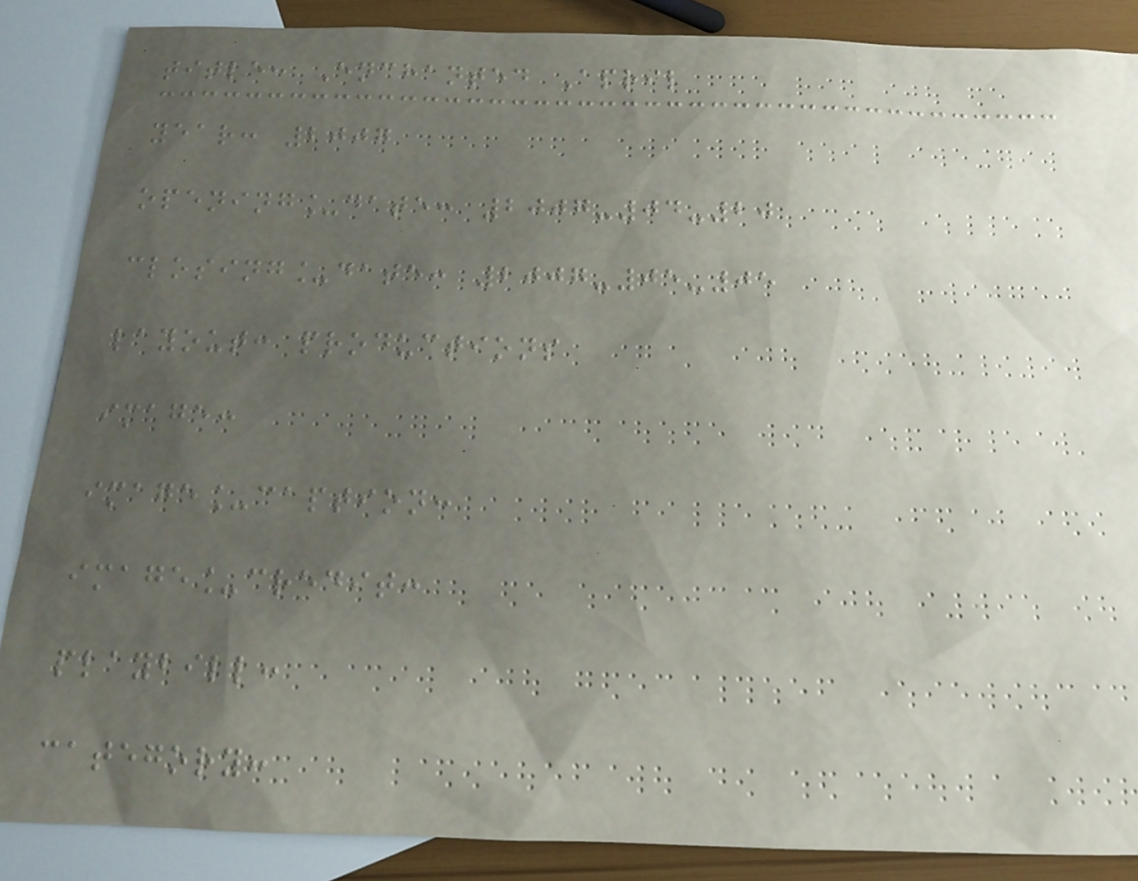title: Enchanted April
year: 2007
opening_date: 2007-04-20
closing_date: 2007-05-05
layout: productions
image:
image_caption:
image_credit:
playbill:
category:
